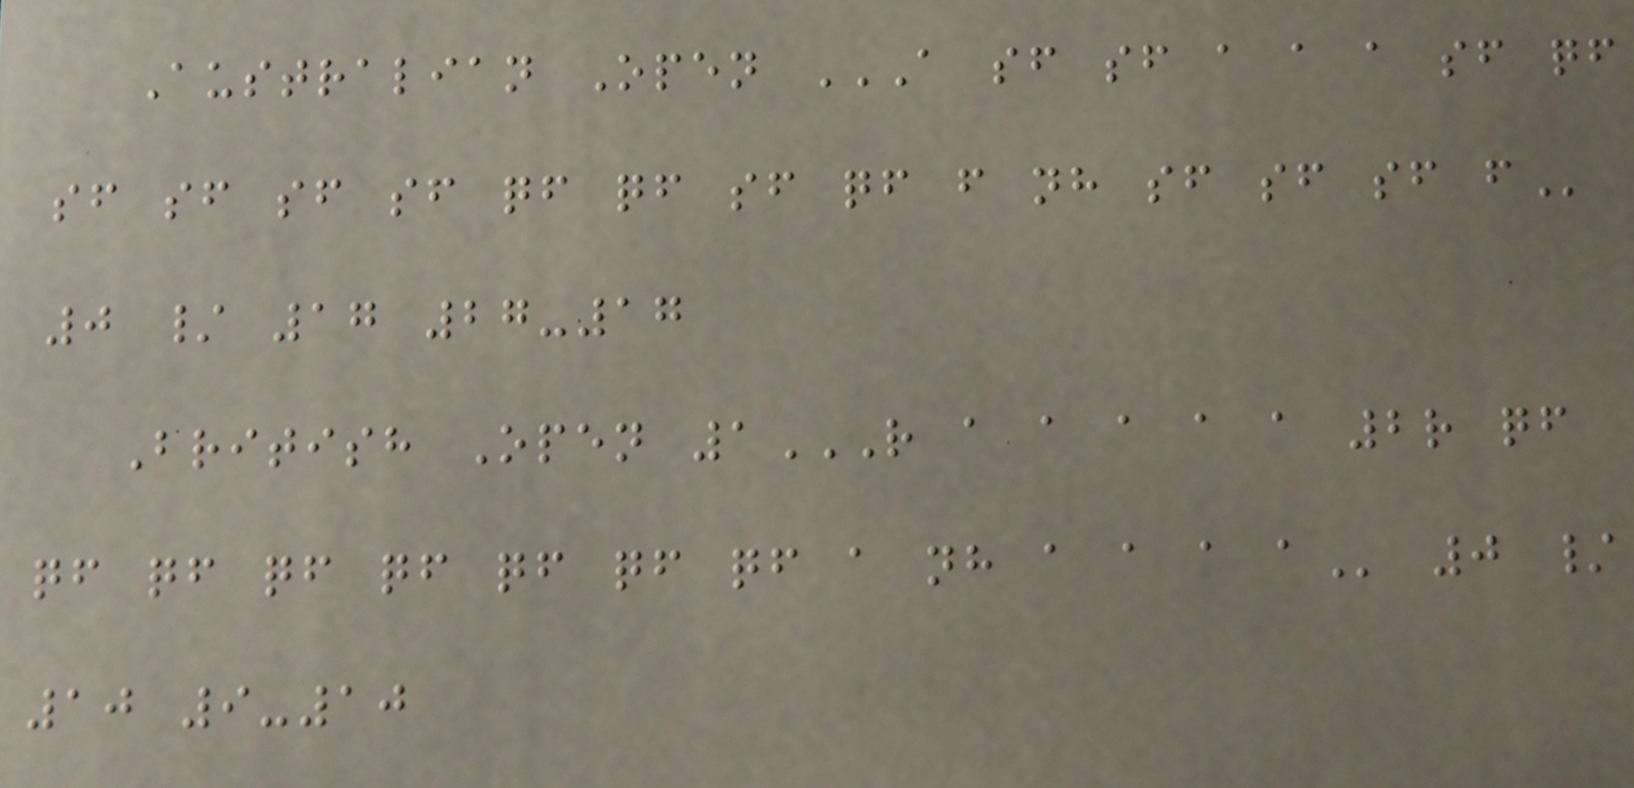Australian Open A SF SF A A A SF QF
SF SF SF SF QF QF SF QF F NH SF SF SF F
0 / 17 27-17
British Open 1R A A A A A 2R QF
QF QF QF QF QF QF QF A NH A A A A 0 /
10 9-10
